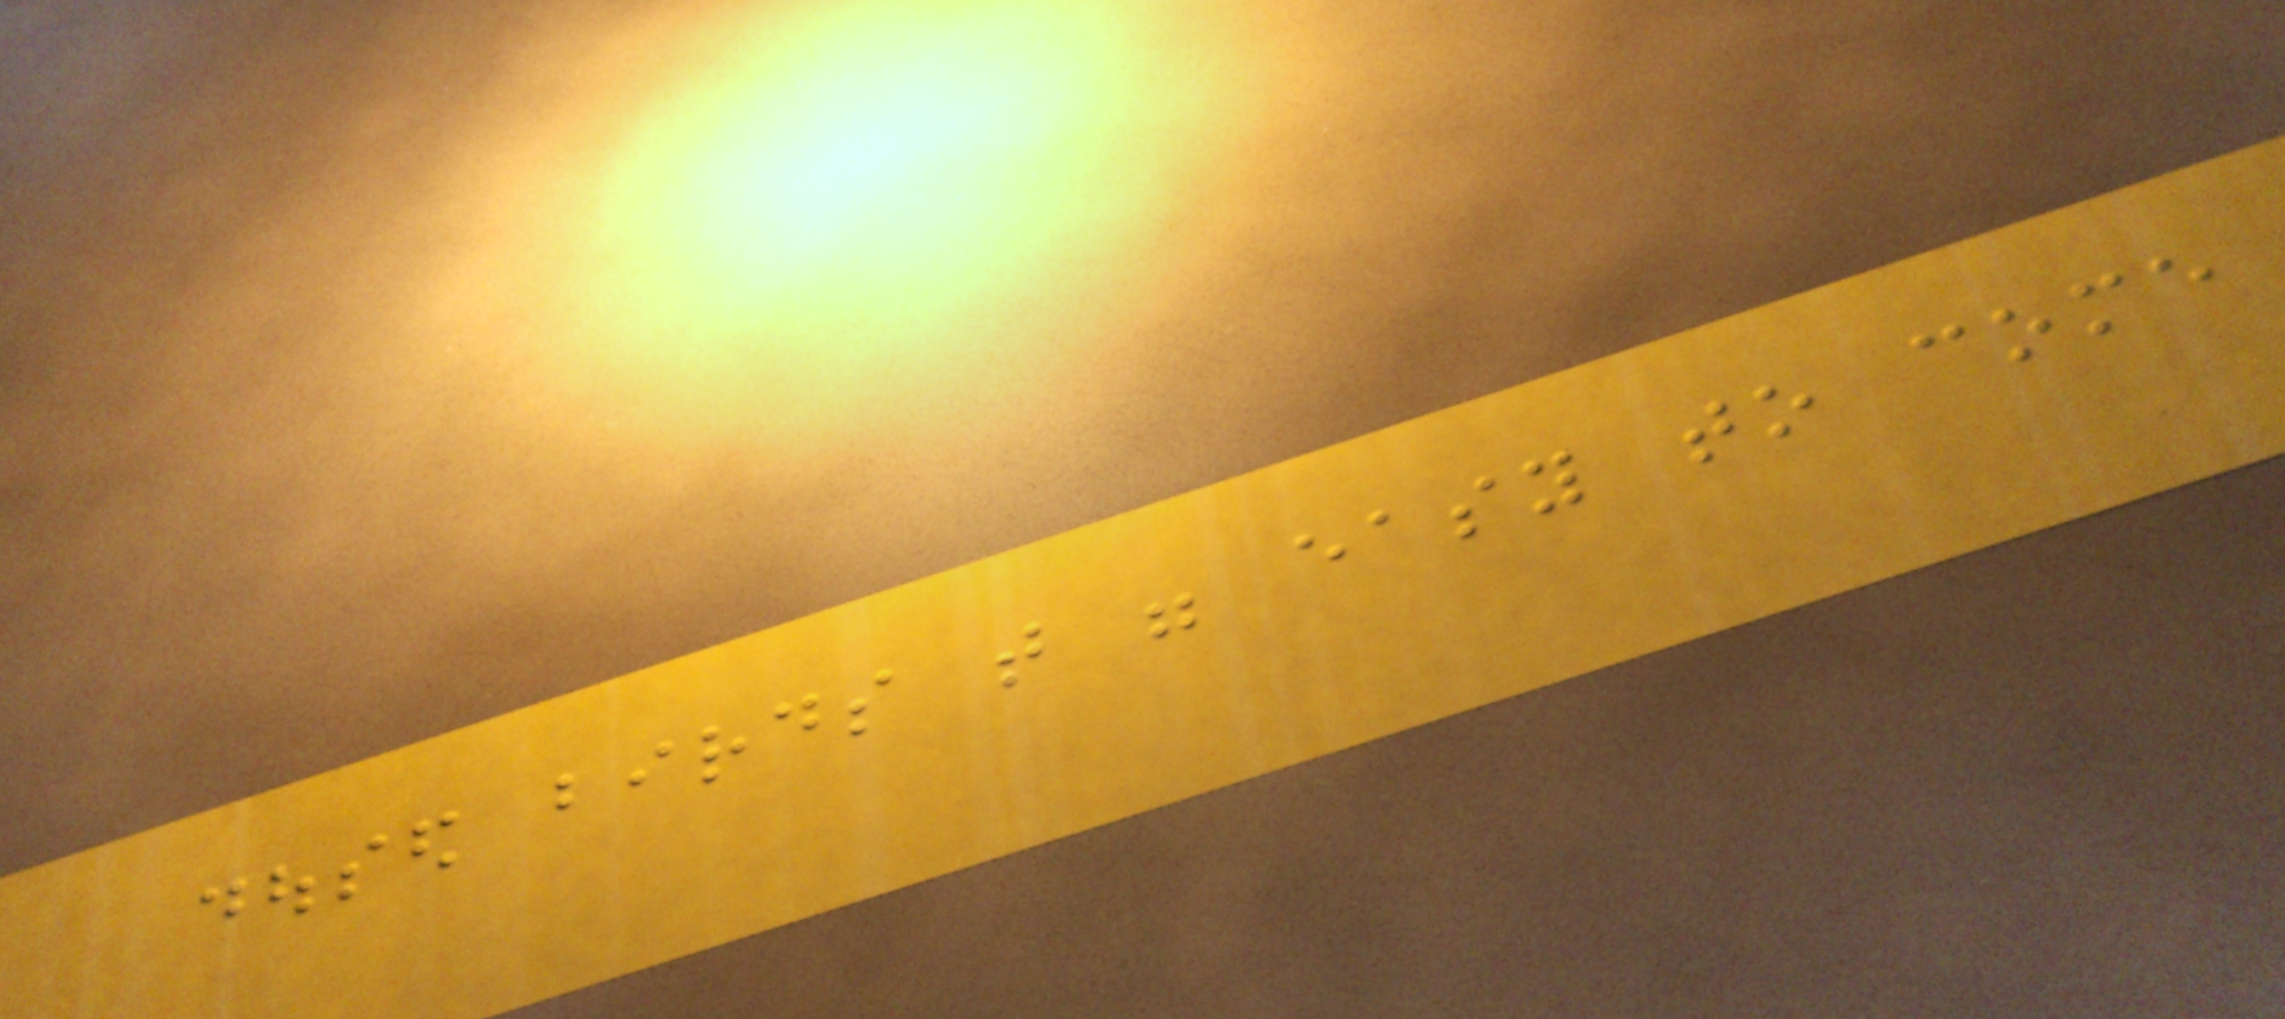doused birds that were easy to come
